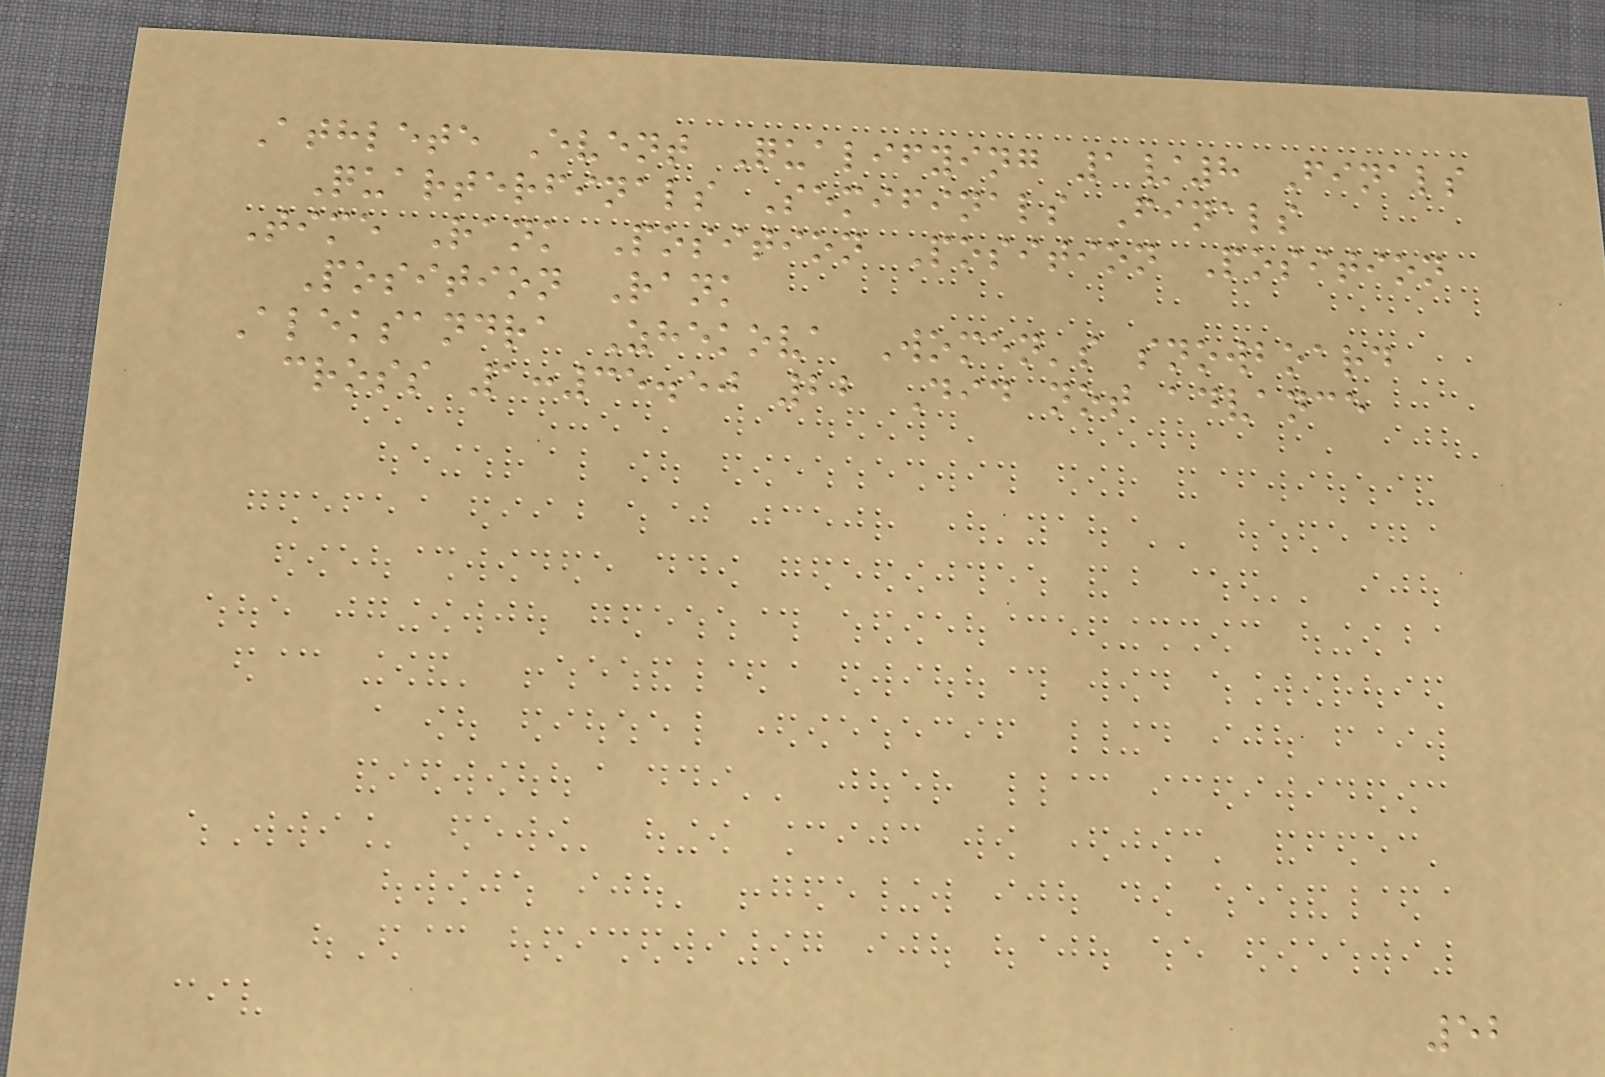Athlete Event Qualifying 1/8 Finals
Quarterfinals Semifinals Finals
Time Rank Position Position Position
Position Rank
Aleksandra Zhekova Women's snowboard
cross 1:35.50 22 Did not advance
52
